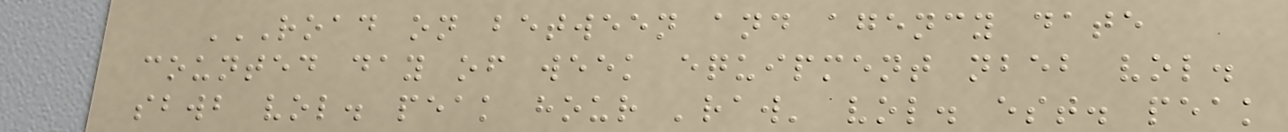ROAD ON BETWEEN AND AGENCY DATE
COUNTED DAY OF WEEK EQUIPMENT NBEB VOL.
SBWB VOL. PEAK HOUR 'RAW' VOL. EST. PEAK
